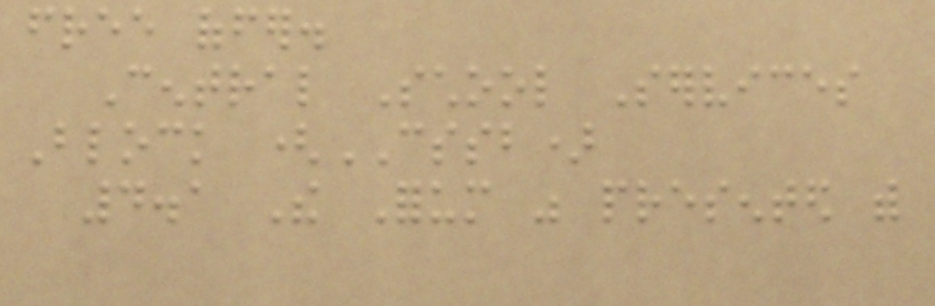free offer.
Central School Services
Block (CSSB)
4.1 The Forum was presented with
